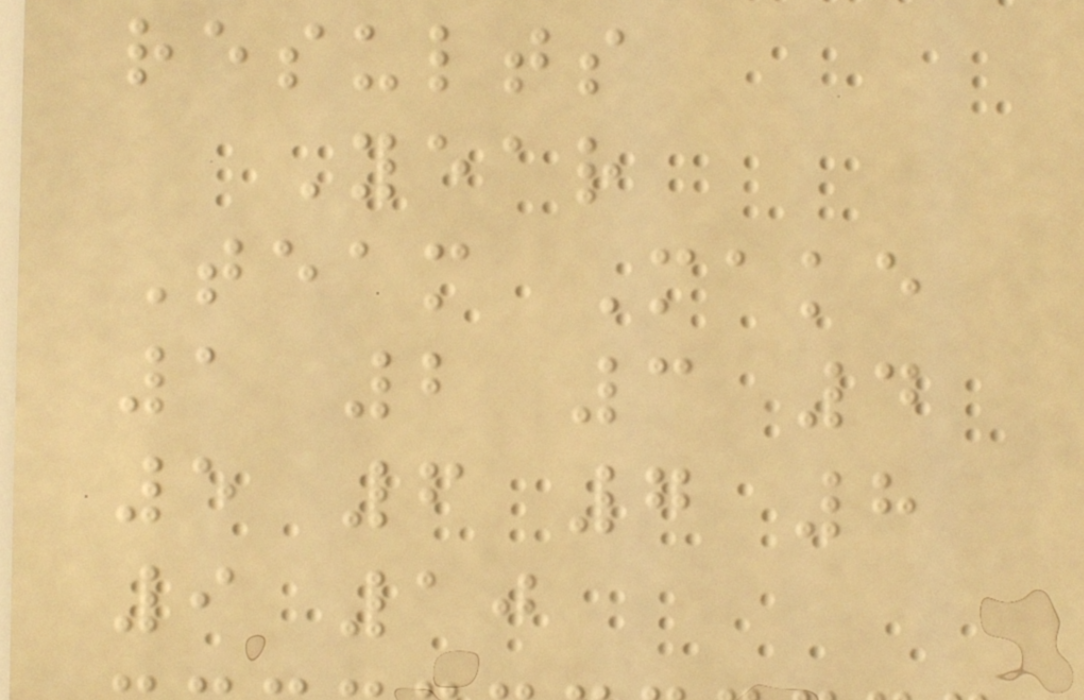results
Year
Team Make
1 2 3 4
5 6 7 8
9 10
